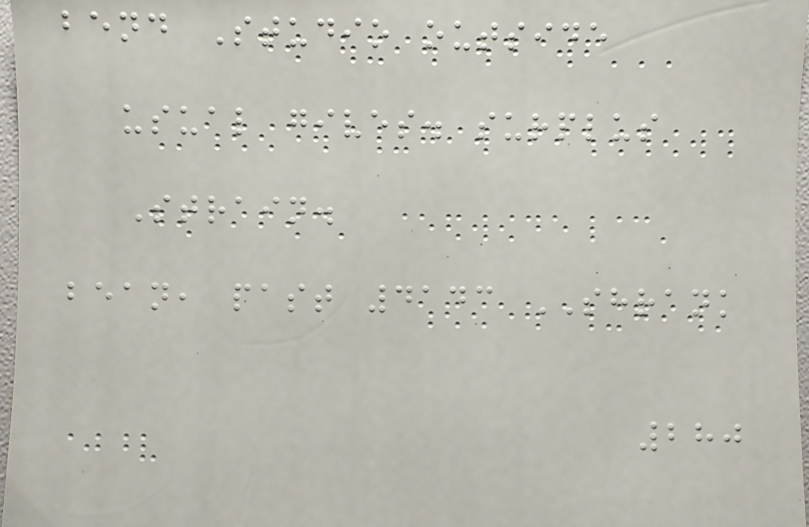bend Studio outside
usual gives. surplus
Strain.
bean, past 4143 SHRANK
280
